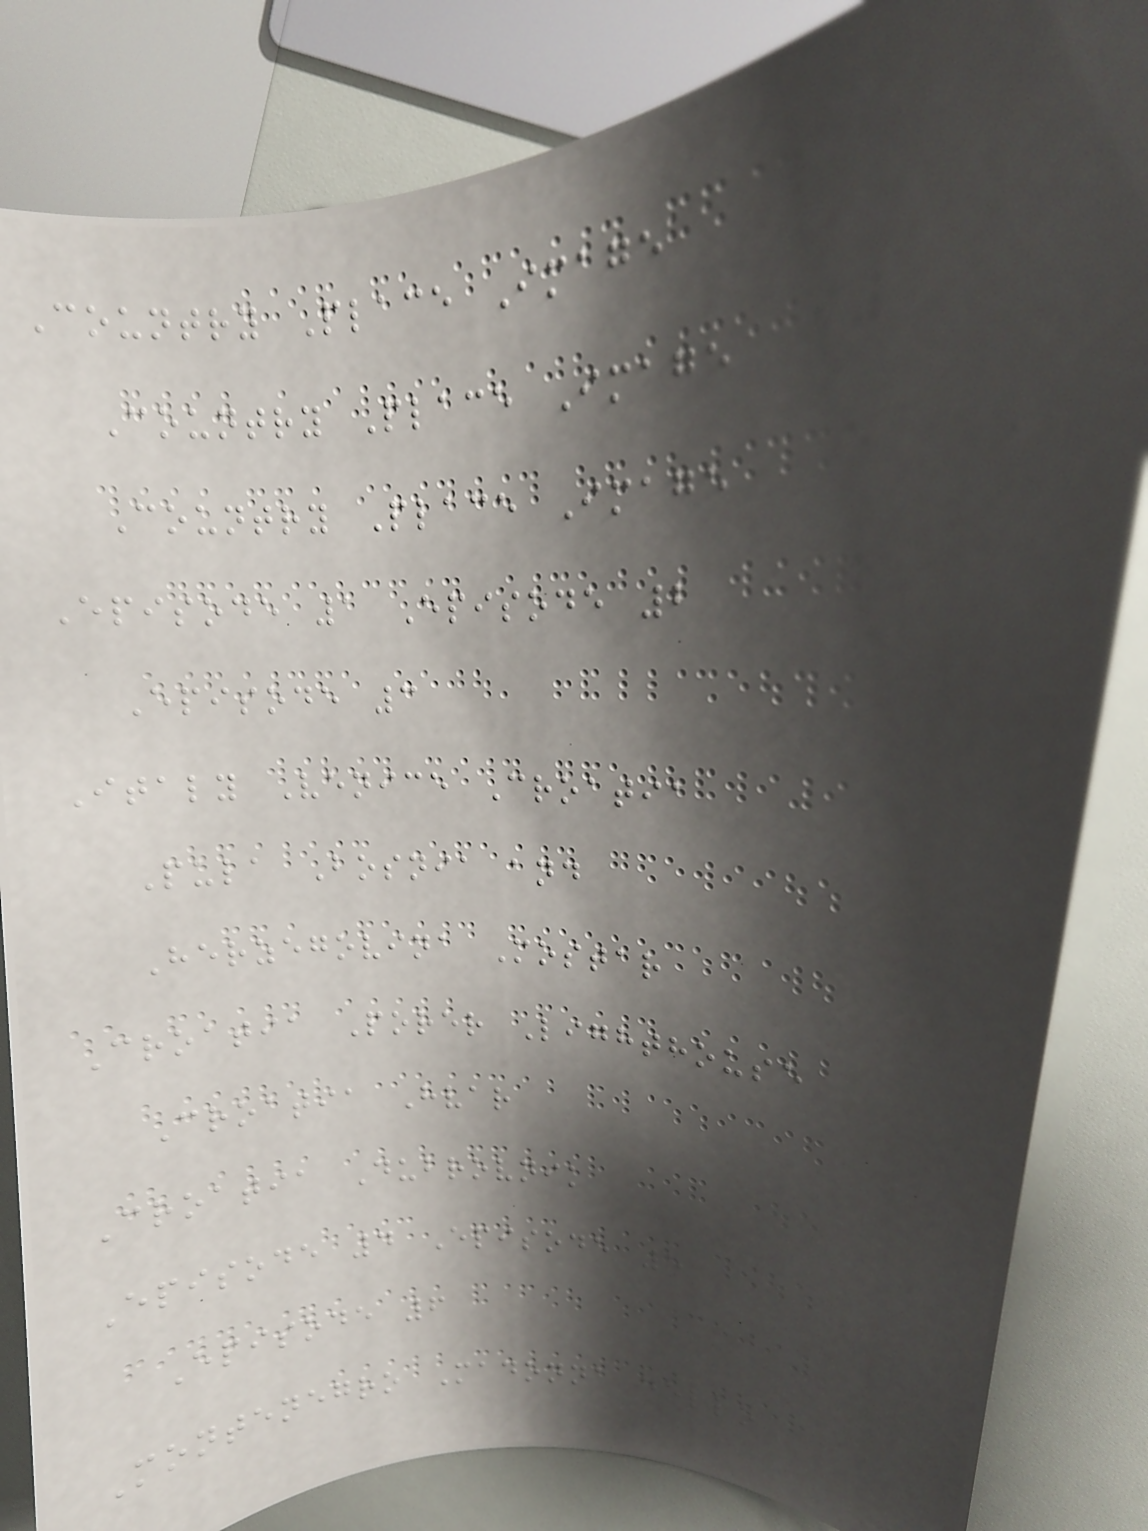Country Place Image
Country Place Image
Country Place Image
Episode 1 Episode 2
Episode 3
Italy Venice Croatia
Pula Bosnia and
Herzegovina Mostar
Croatia Porer Lighthouse
Croatia Hvar
Croatia Dubrovnik
Episode 4 Episode 5
Episode 6
Montenegro Madonna dello
